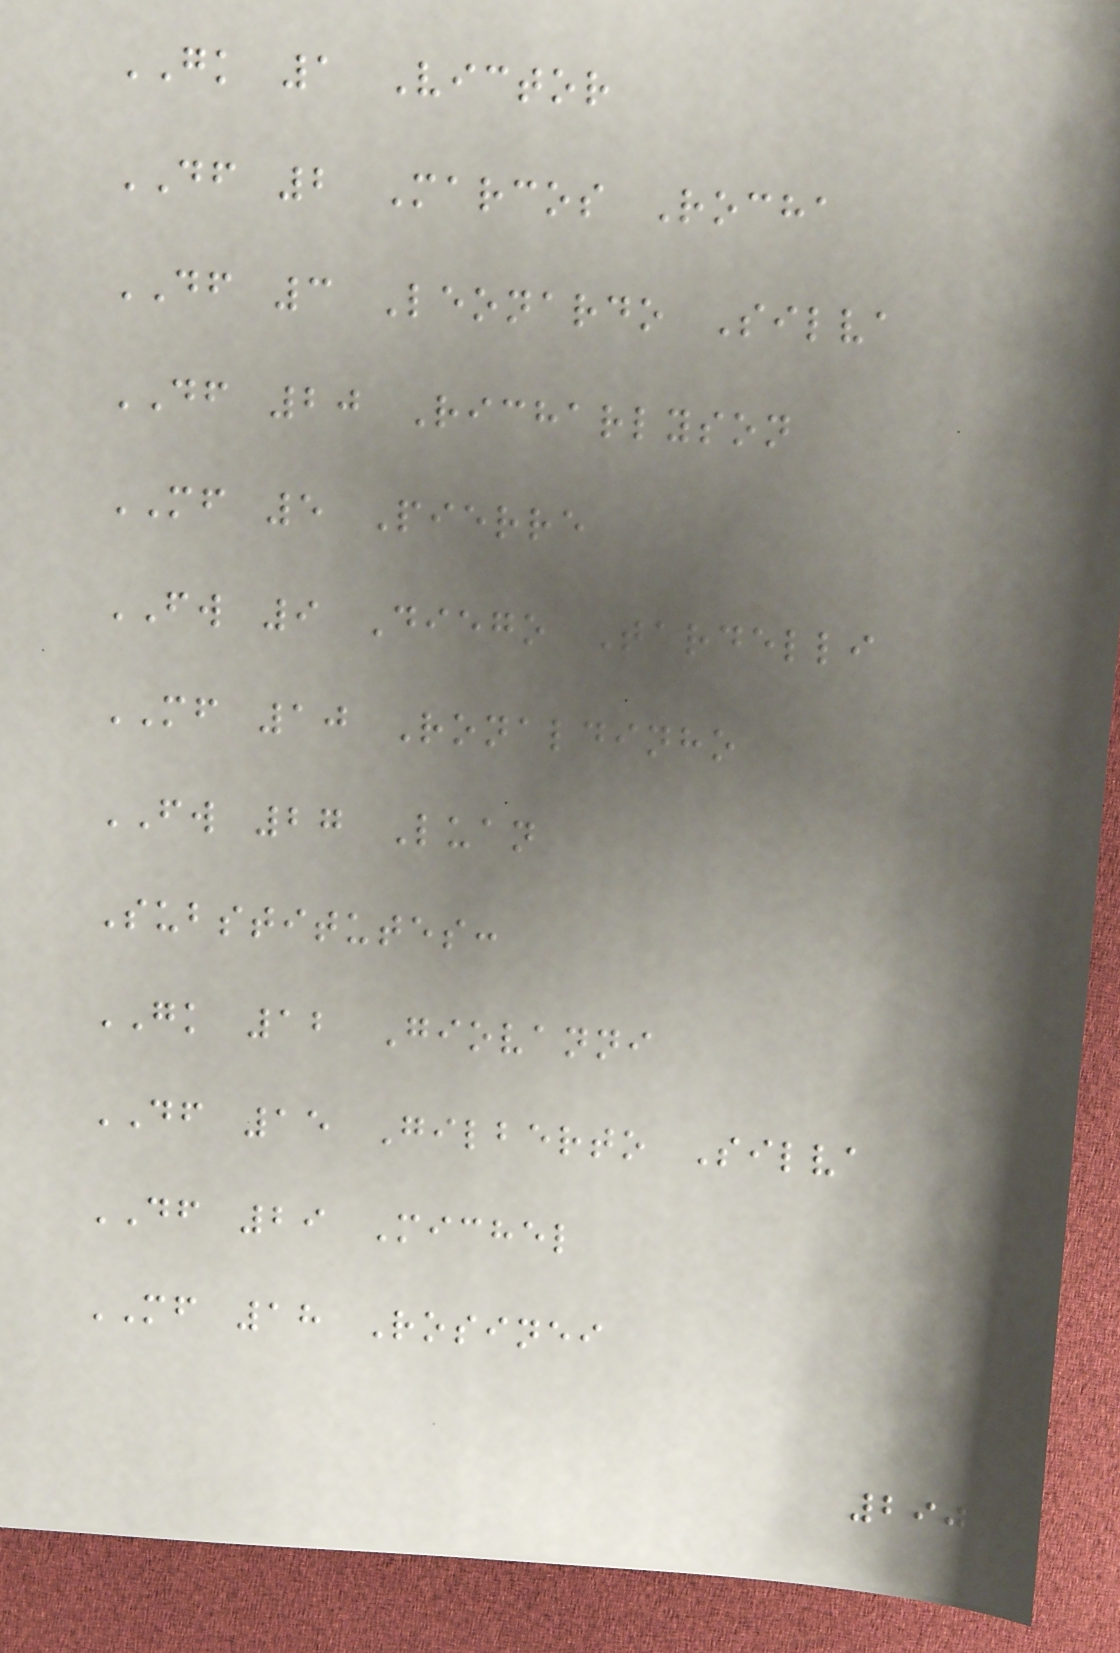GK 1 Victor
DF 2 Marcos Rocha
DF 3 Leonardo Silva
DF 20 Richarlyson
MF 5 Pierre
FW 9 Diego Tardelli
MF 10 Ronaldinho
FW 27 Luan
Substitutes:
GK 12 Giovanni
DF 15 Gilberto Silva
DF 29 Michel
MF 18 Rosinei
290
